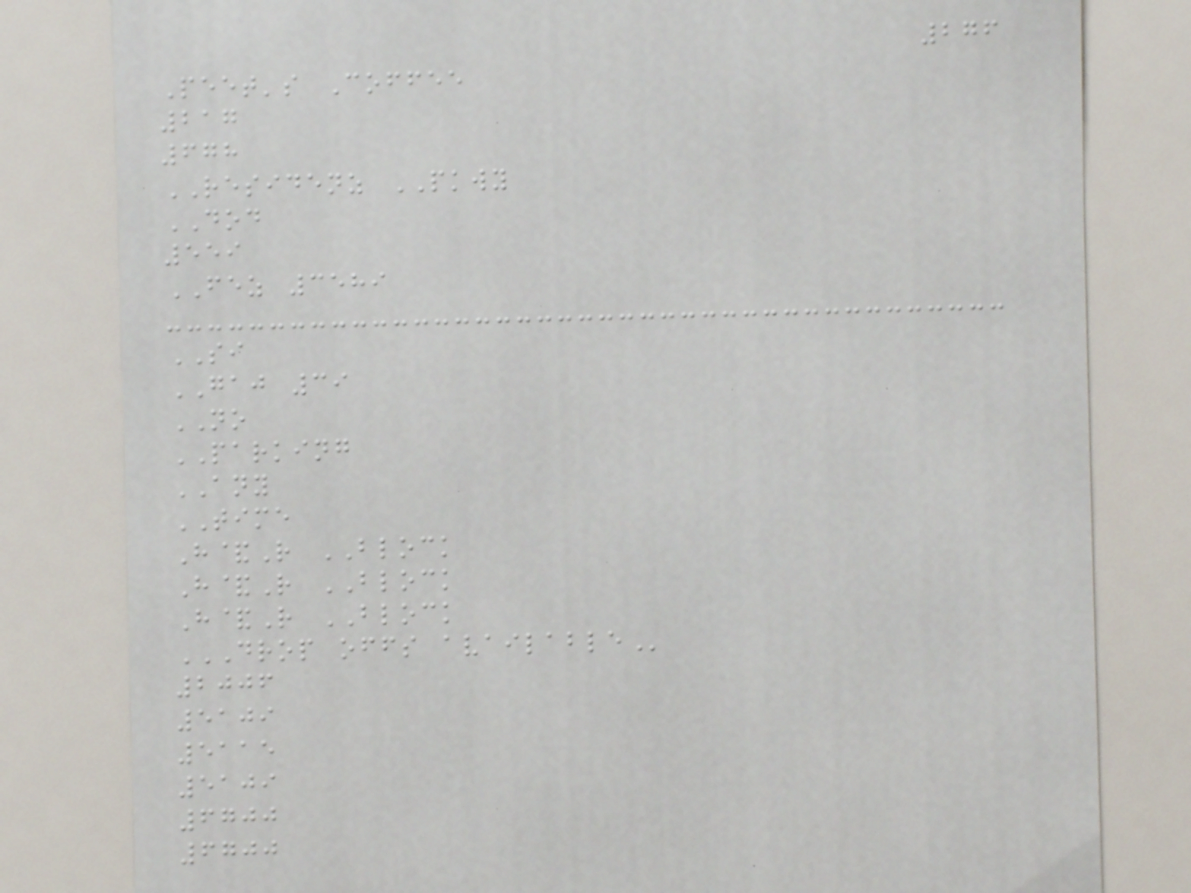276
Peet's Coffee
217
678
RESIDENZ PKWY
DOD
559
FEZ 3589
SI
GAJ 39
NO
PARKING
ANY
TIME
H&R BLOCK
H&R BLOCK
H&R BLOCK
DROP OFFS AVAILABLE
2006
5109
5115
5109
6700
6700
